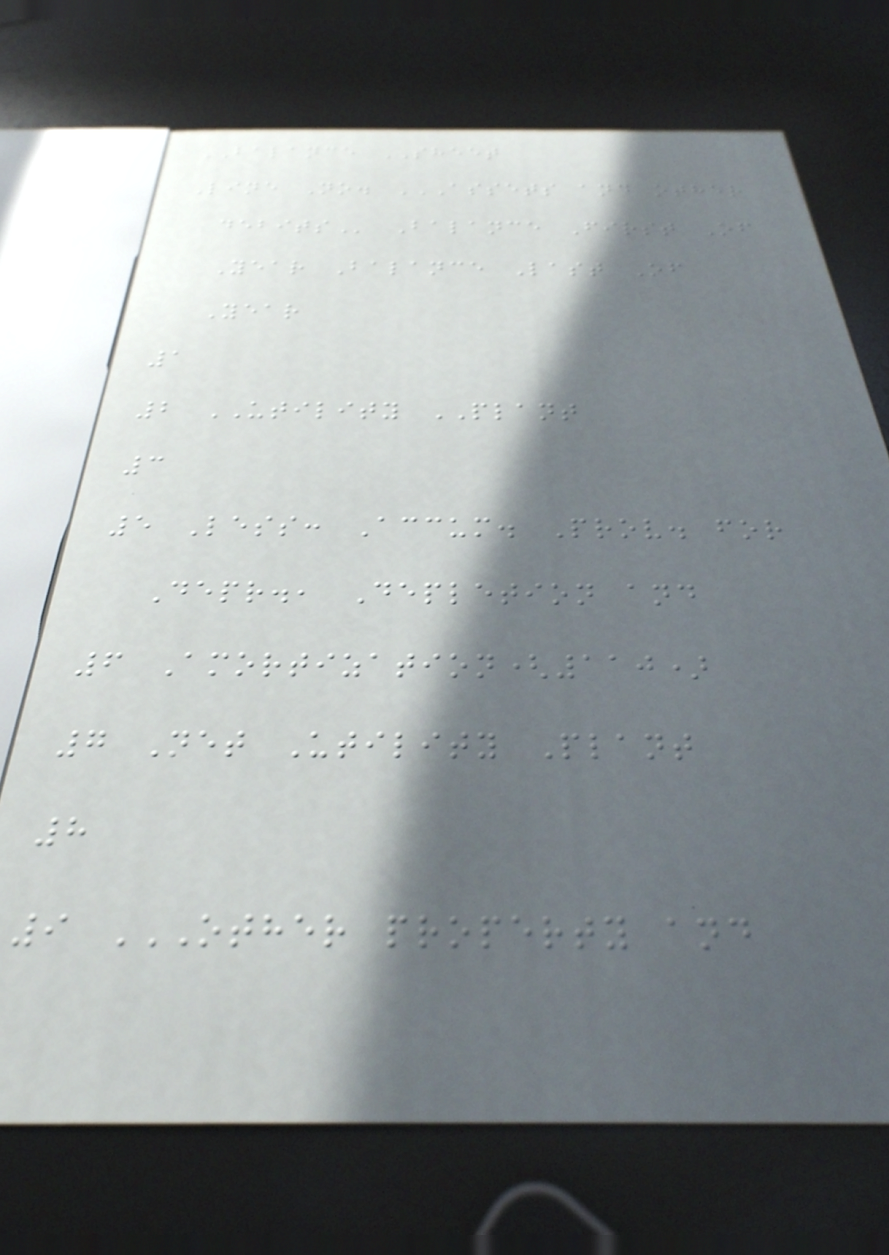BALANCE SHEET
Line No. ASSETS AND OTHER
DEBITS Balance First Of
Year Balance Last Of
Year
1
2 UTILITY PLANT
3
5 Less: Accum. Prov. for
Depr., Depletion and
6 Amortization(110)
7 Net Utility Plant
8
9 OTHER PROPERTY AND
